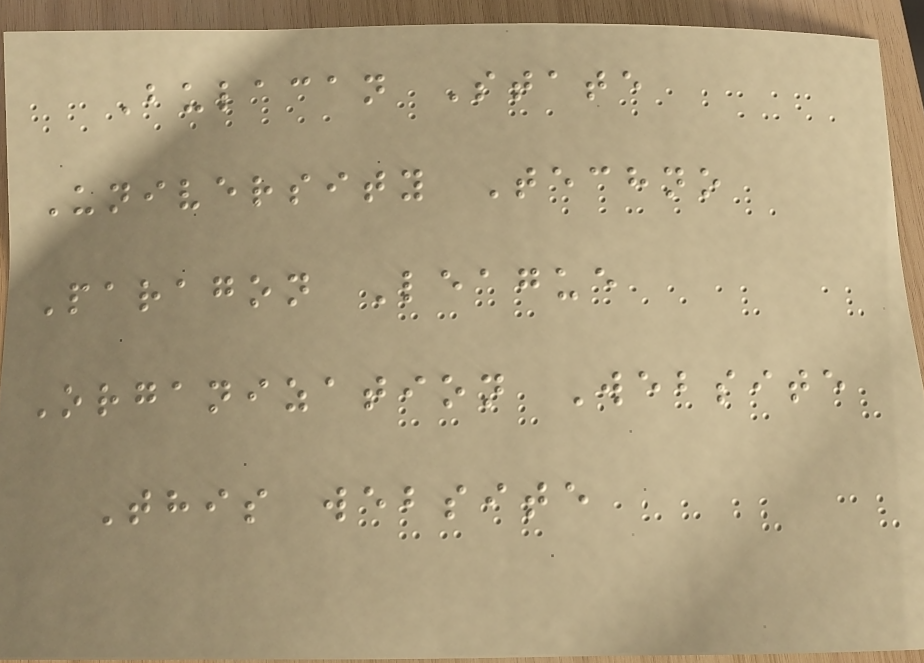Bulacan State
University Techno
Paragon League
Organization Website
This website
